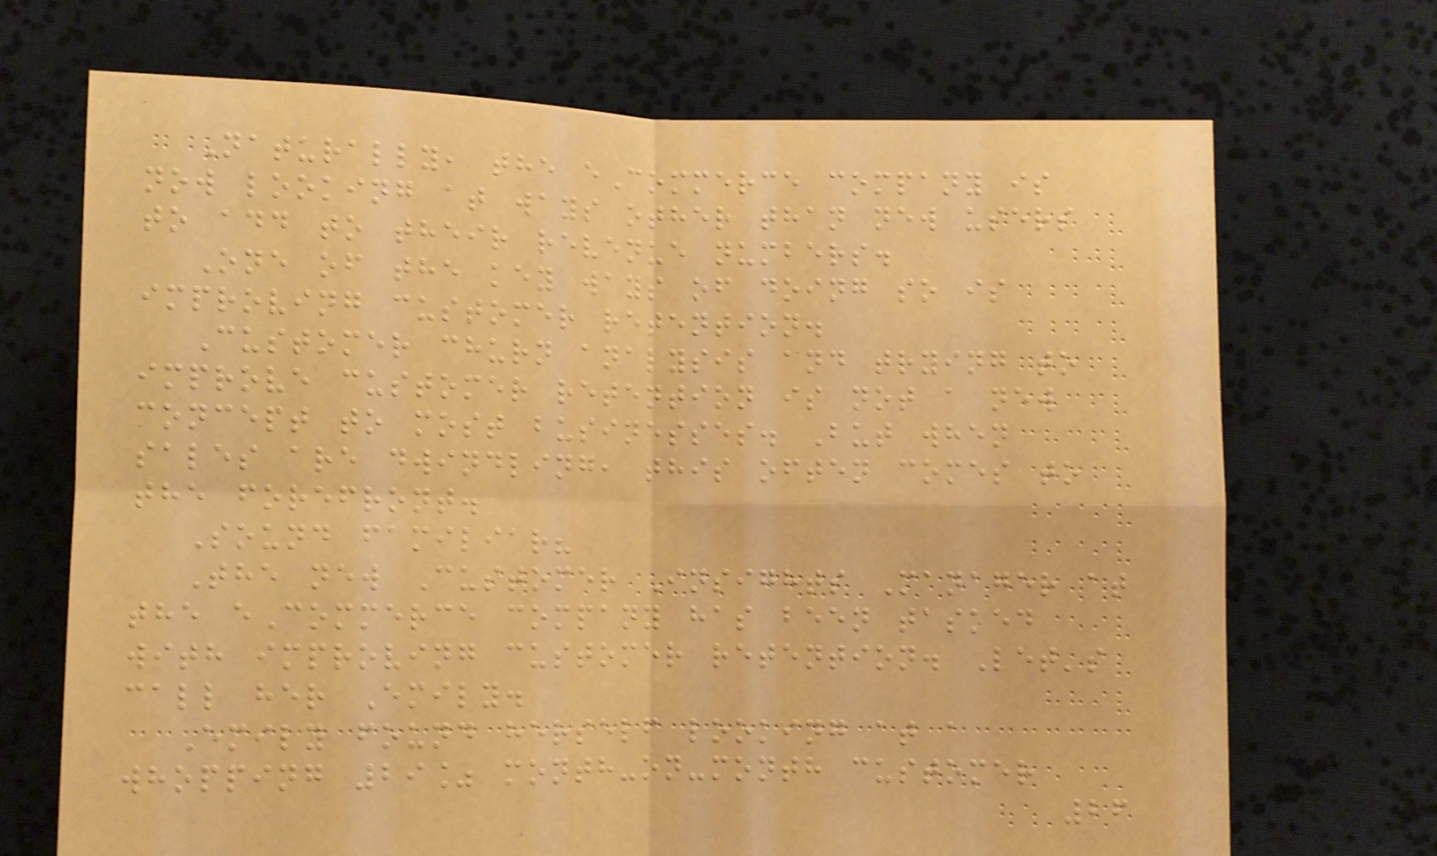Naturally, the eCommerce company is
now looking at ways other than new users
to add to their revenue numbers.
One of the key ways of doing so is
improving customer retention.
Customer churn analysis and trying to
improve customer retention is not a new
concept to most businesses. But when
sales are dwindling, this often comes to
the forefront.
Sound familiar?
The new Customer Insights Manager at
the eCommerce company has been tasked
with improving customer retention. Let's
call her Emily.
Emily found herself looking at a
whopping 29% month-on-month customer
26
